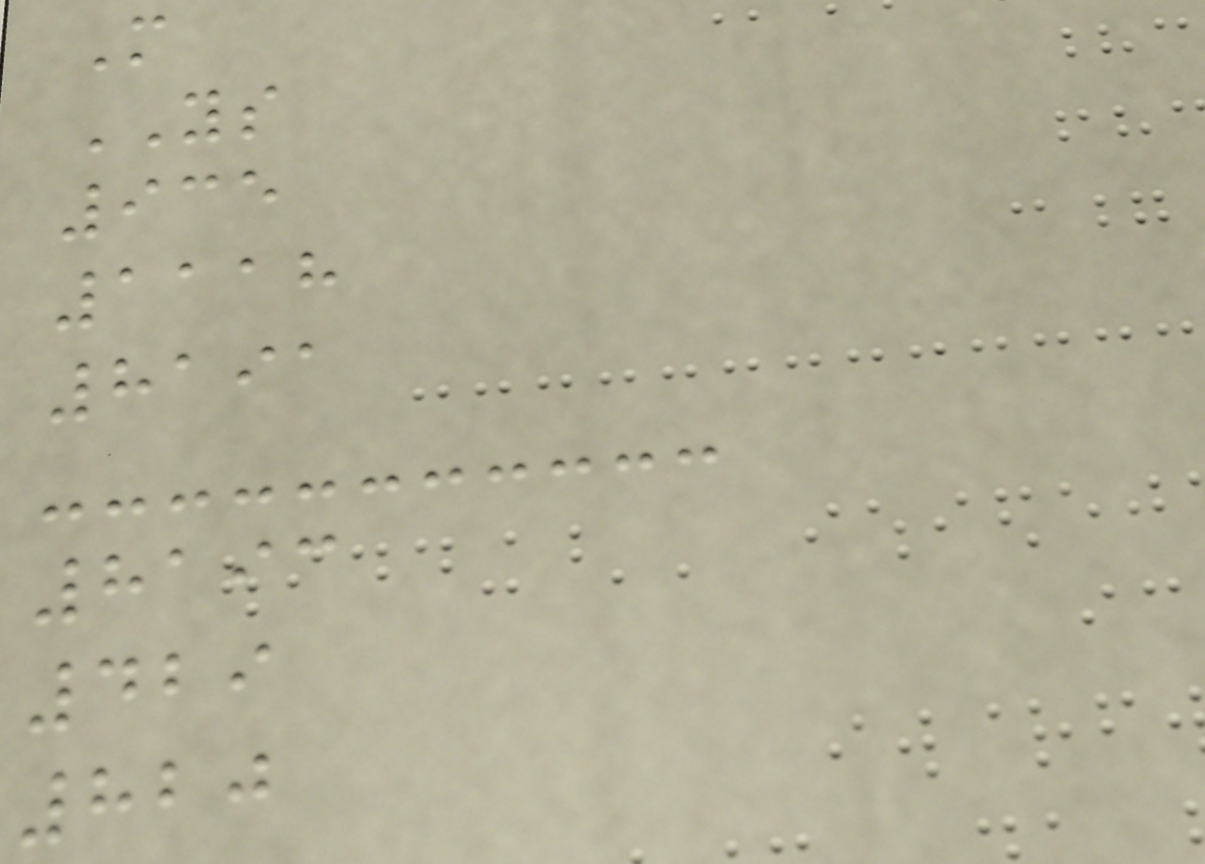M
YS
935
1118
8191
8193
429
820
